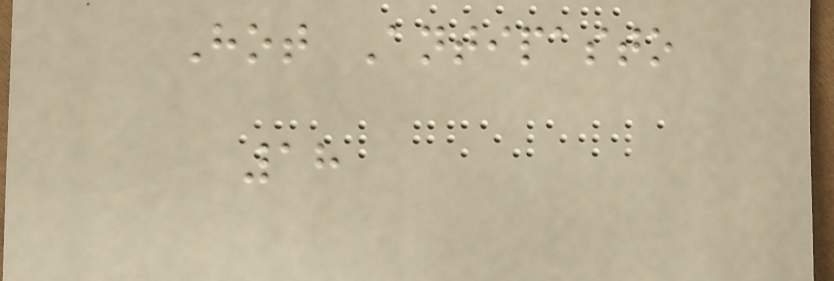Hot Antipasto
18
